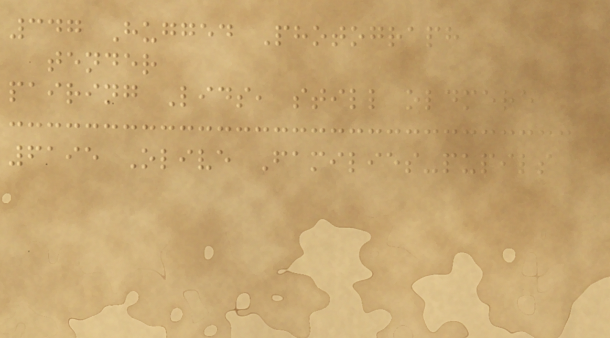347 Hugged Photograph
tender
pairing Lids, still oldmere
6195 Olive Families-pupils
